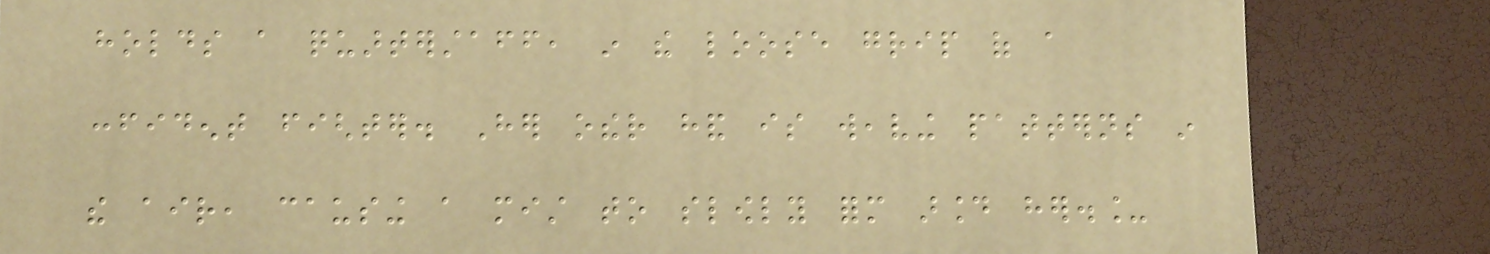holds a quarterstaff, in the loose grip of a
confident fighter. Her other hand is weaving patterns in
the air, causing a mist to slowly form around her._
